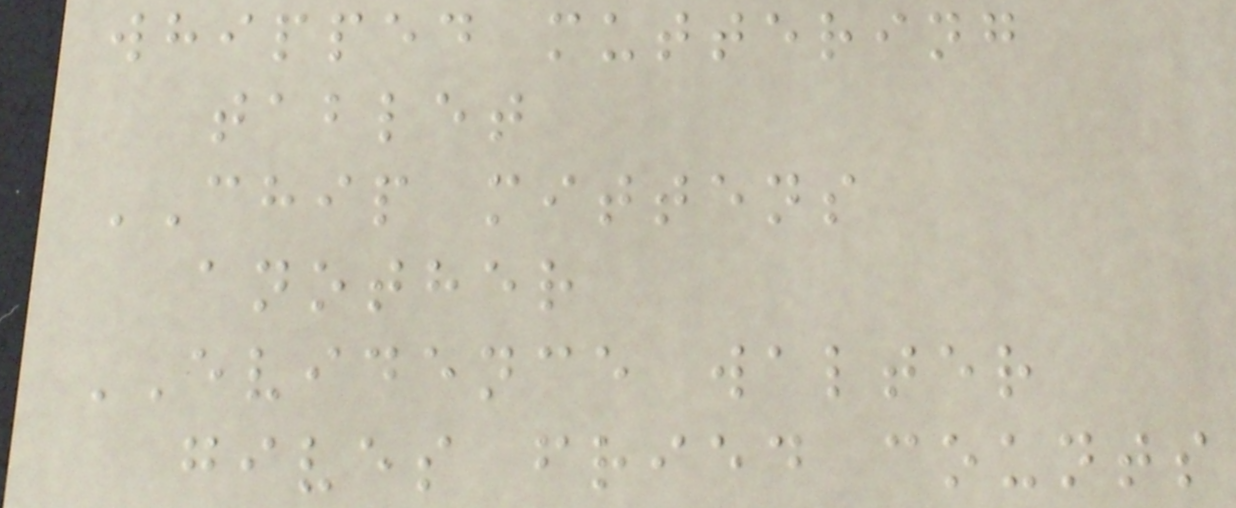whipped muttering
tablet
CHIP mittens
another
EVIDENCE walter
gives fried counts
